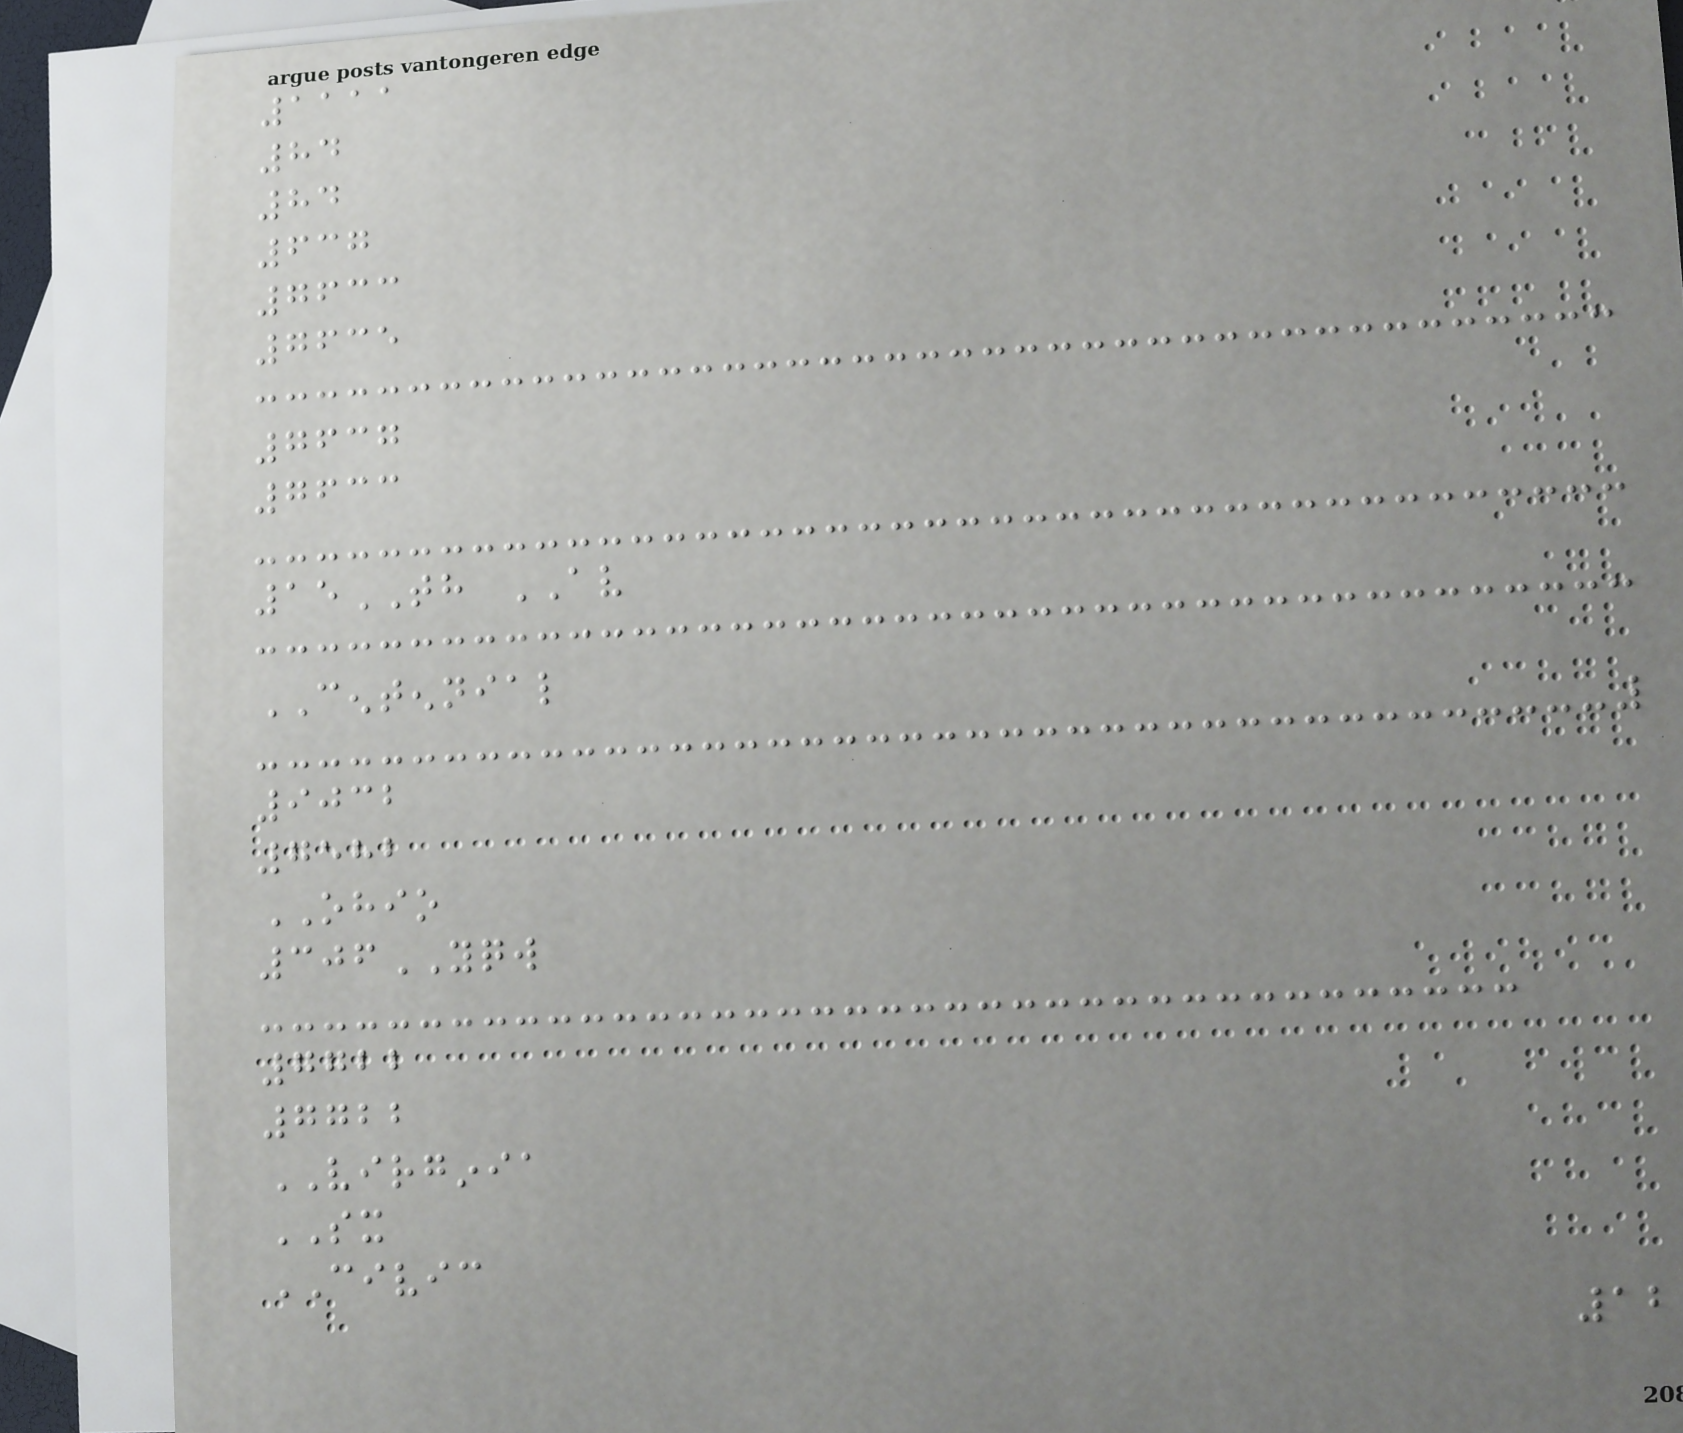1111
84
84
637
7633
7635
7637
7633
15TH AV
CENTENNIAL
9032
7582
OHIO
306YQW
7722
7722
VIRGINIA
SX
CIVIC
12
